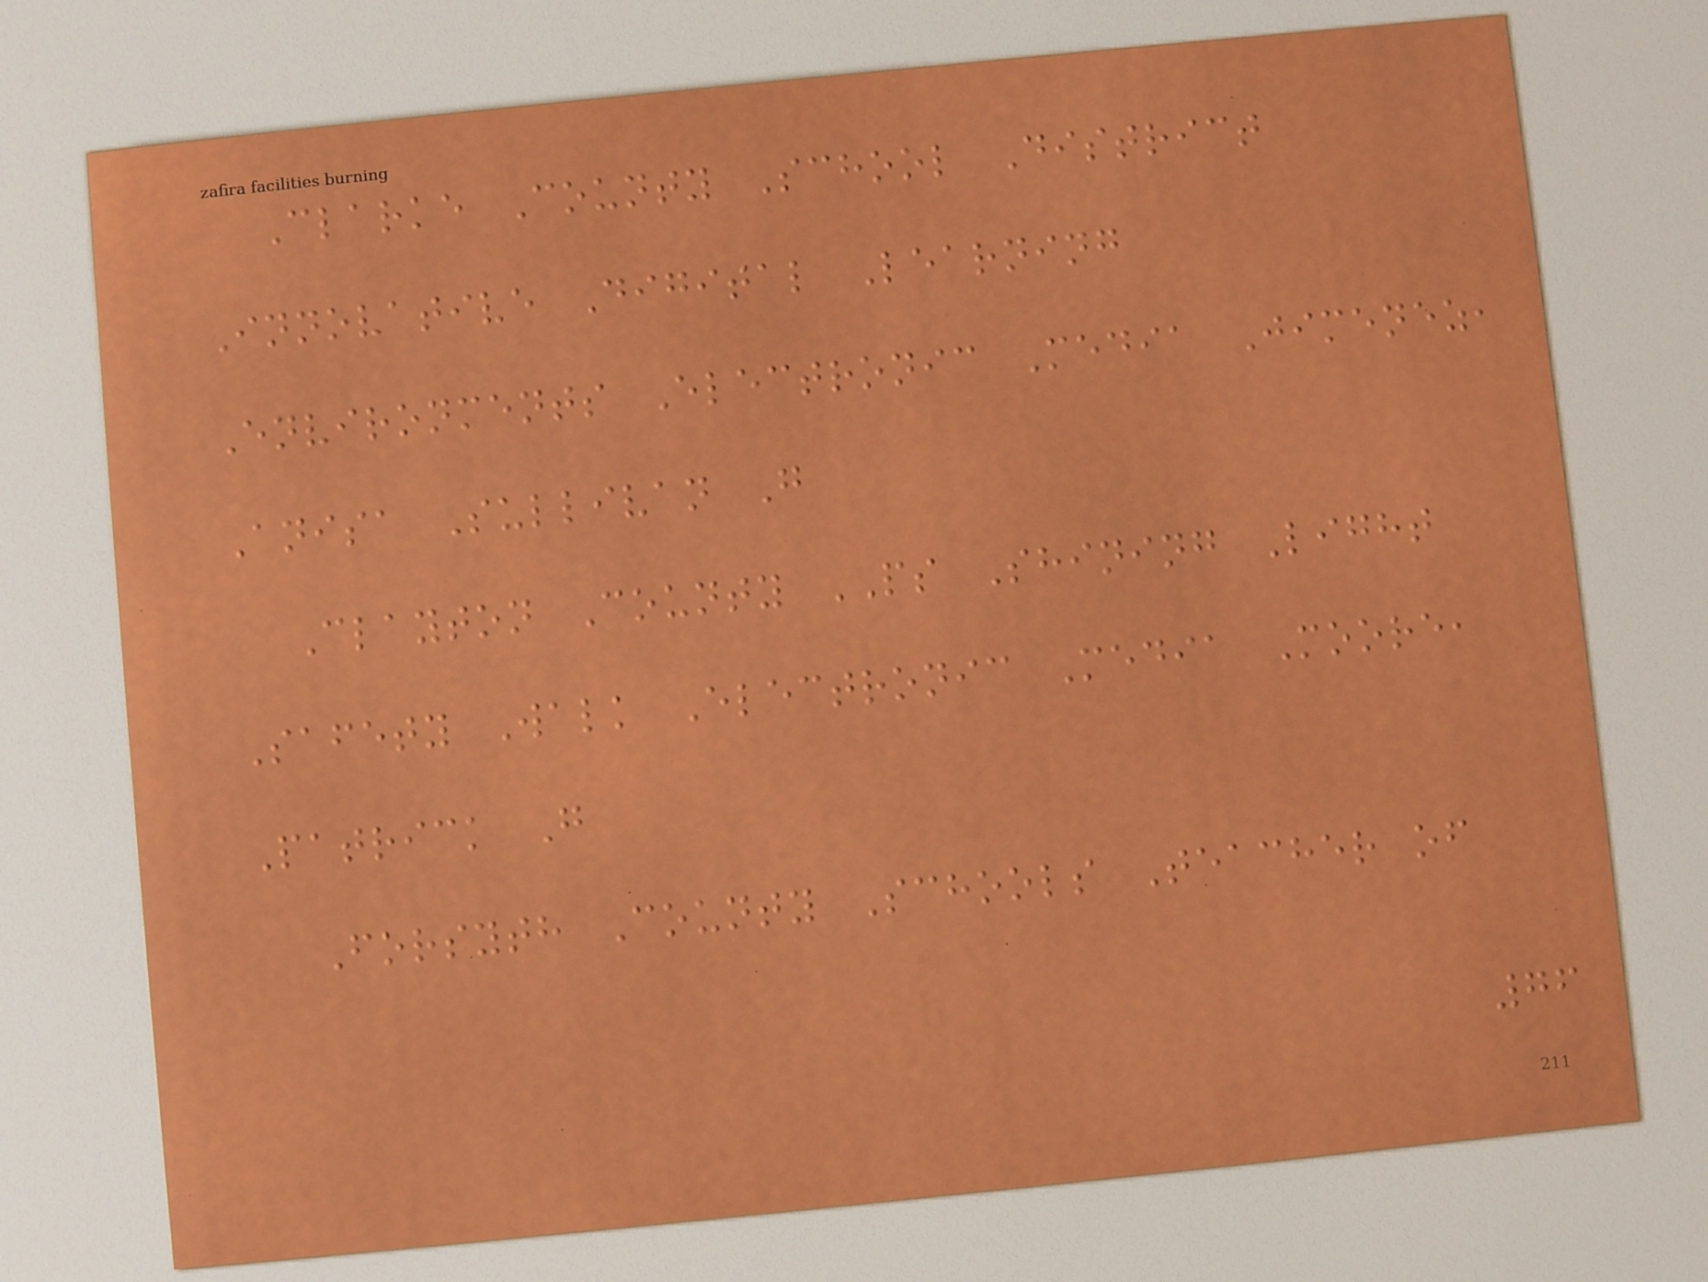Clarke County School District
Innovative Digital Learning
Environments Electronic Media Jimenez,
Anisa Sullivan G
Clayton County PS Shining Light
Safety Walk Electronic Media Moore,
Patrick G
Forsyth County Schools Teacher of
76
